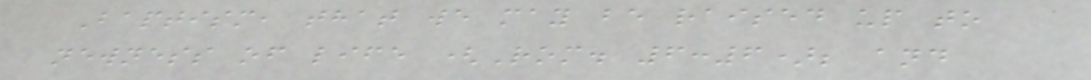Baptism, that we may be raised up to
newness of life (Rom. 6:6); and
